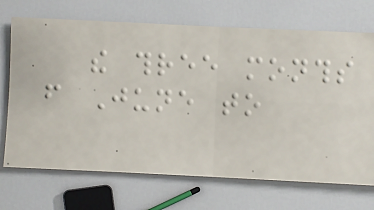the three months
from June to
